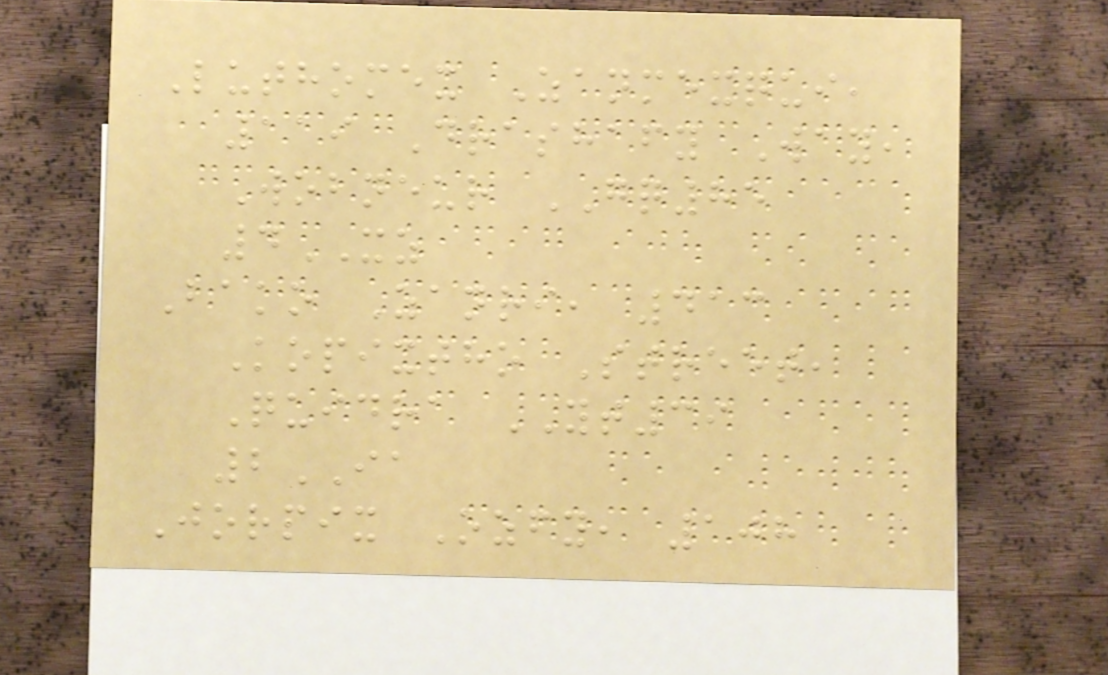Luthomex Zanmexqui,
119 Drashafy Way,
Wobneur GQ85
4XZ
Bako Zanri, 413
Kopixtho Street,
Quidra YT39
2IA
Jorpix Ozfy, 108
